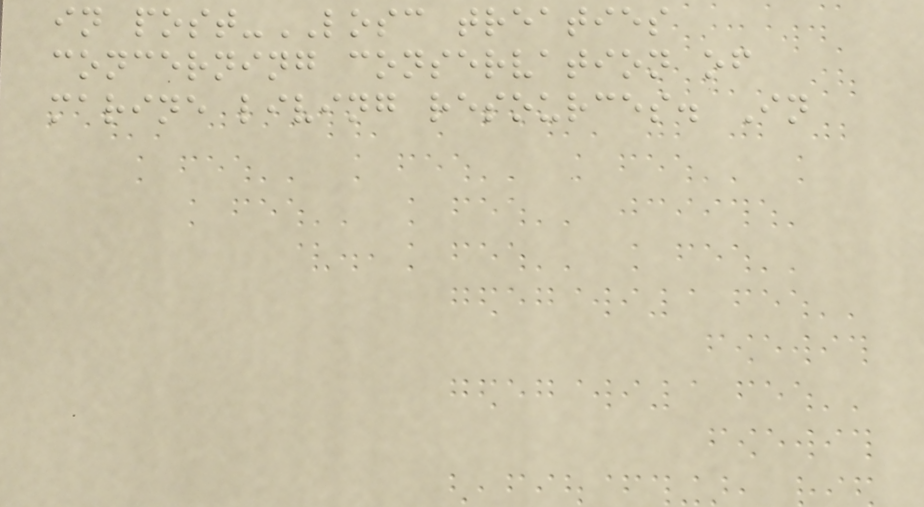in post-LOSC treaties
concerning conservation of
marine living resources. In
